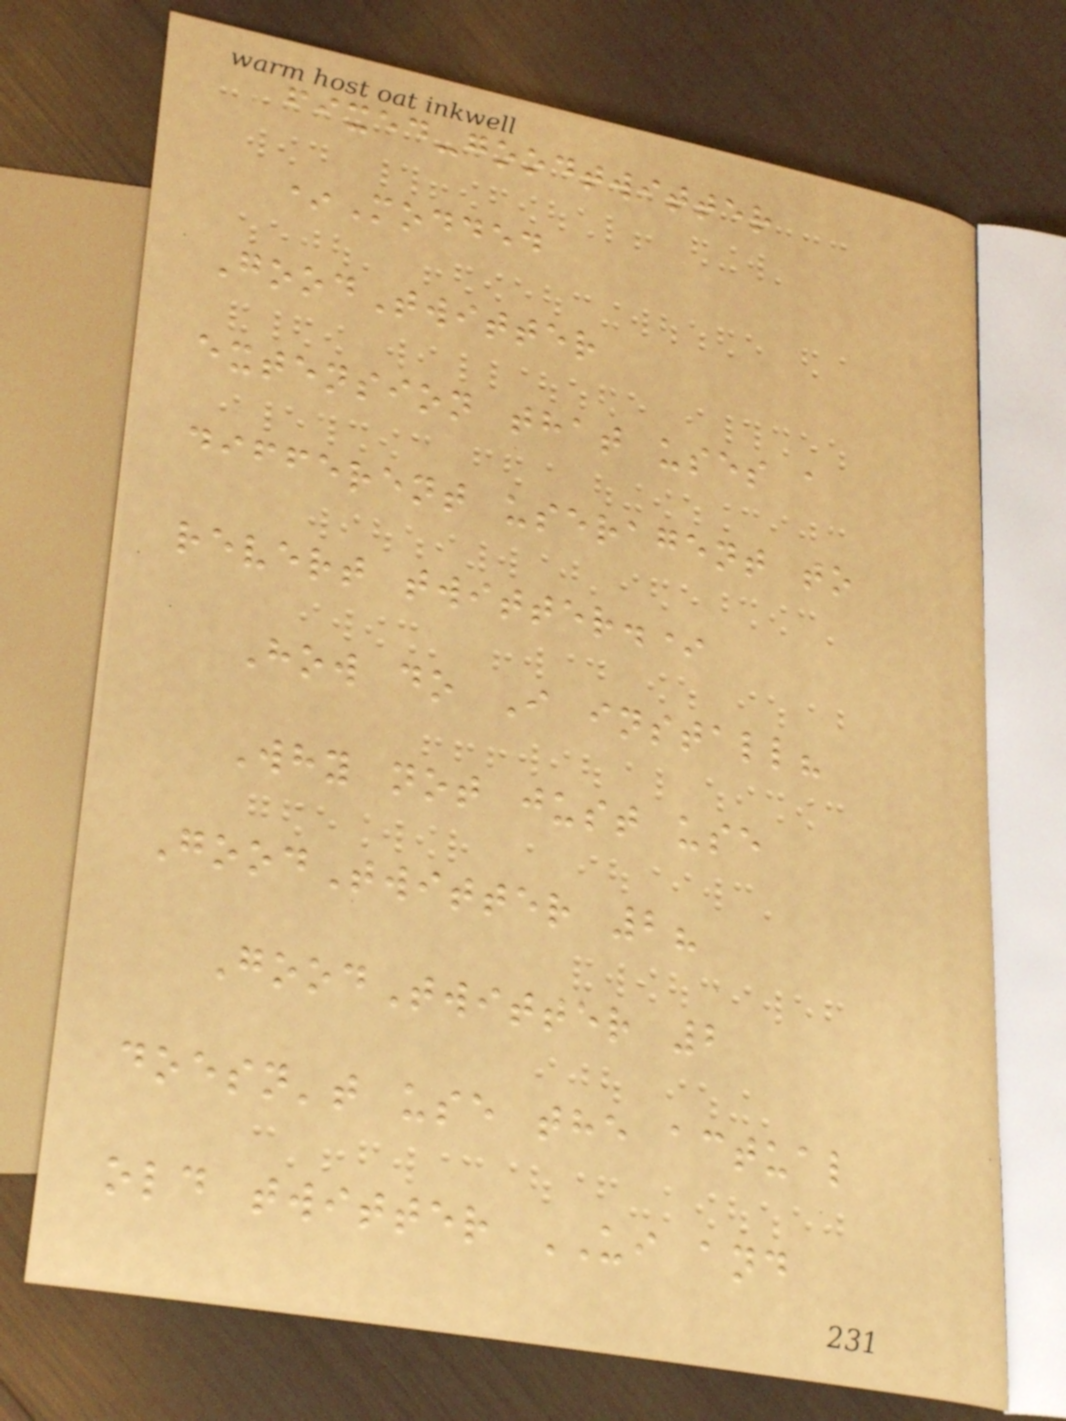fixed-goodtwitter
*Modded
GoodTwitter
extension that uses a
different useragent to
revert twitter.*
How do I install?
Why not just use
GoodTwitter 2?
GoodTwitter 2
doesn't use the actual
old twitter UI and
